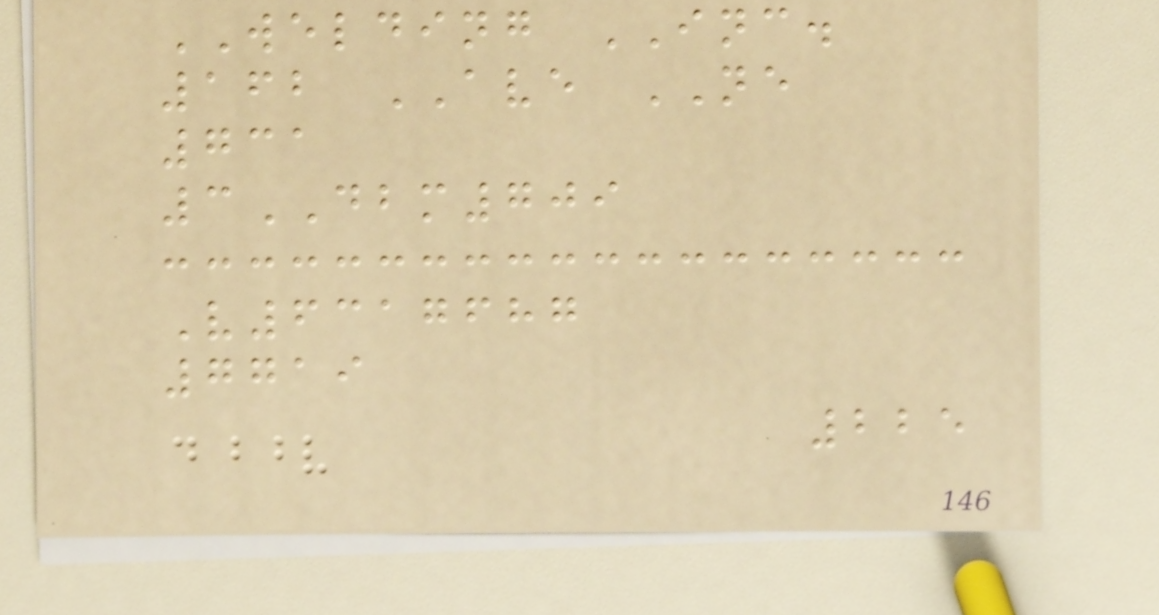WELDING INC.
162 AVE NE
731
3DBM709
V6317687
7719
225
